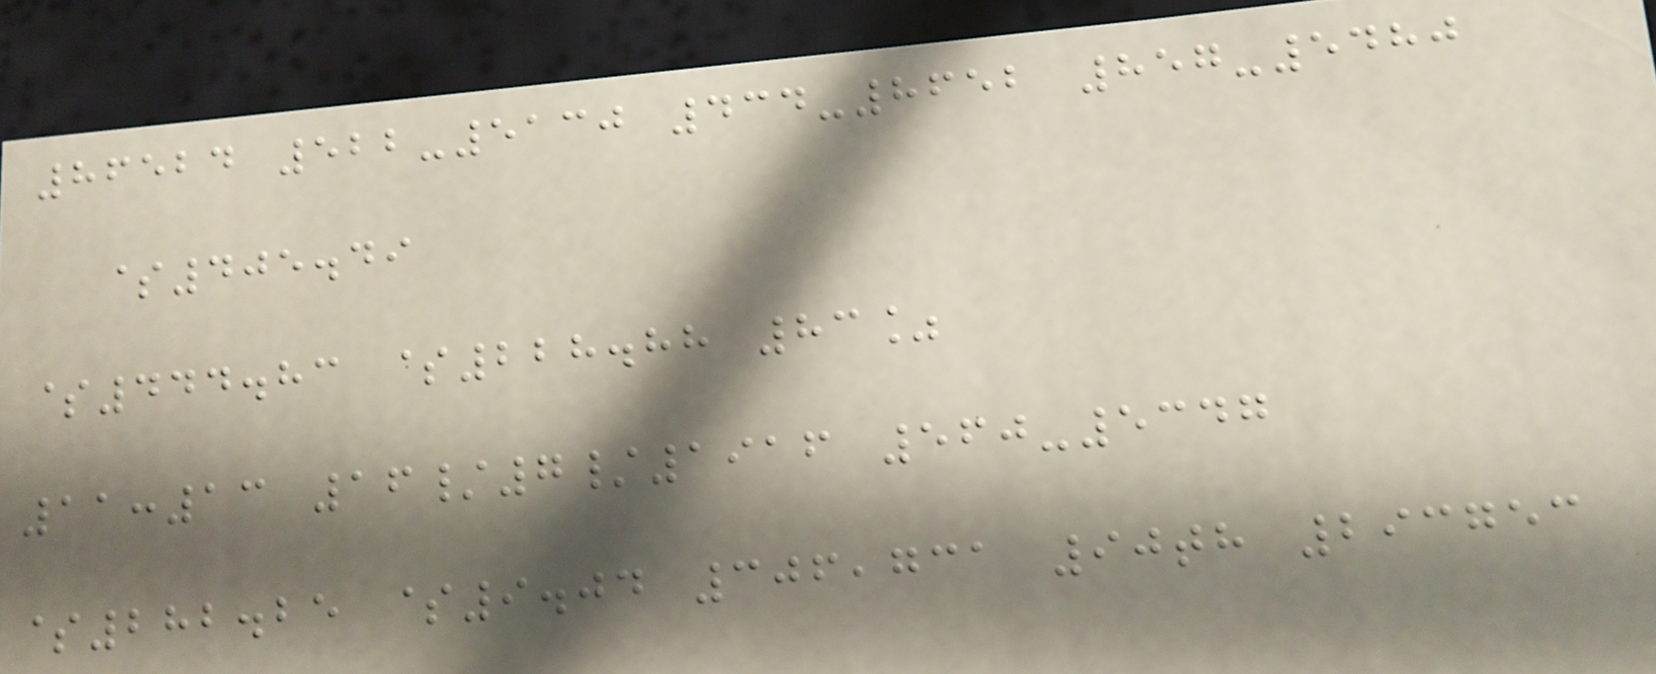86524 522-5130 434-8652 857-5480
$405.49
$444.83 $228.88 83%
11:13 16/7/1916 560-5347
$282.25 $9.04 306,731 90th 293753
